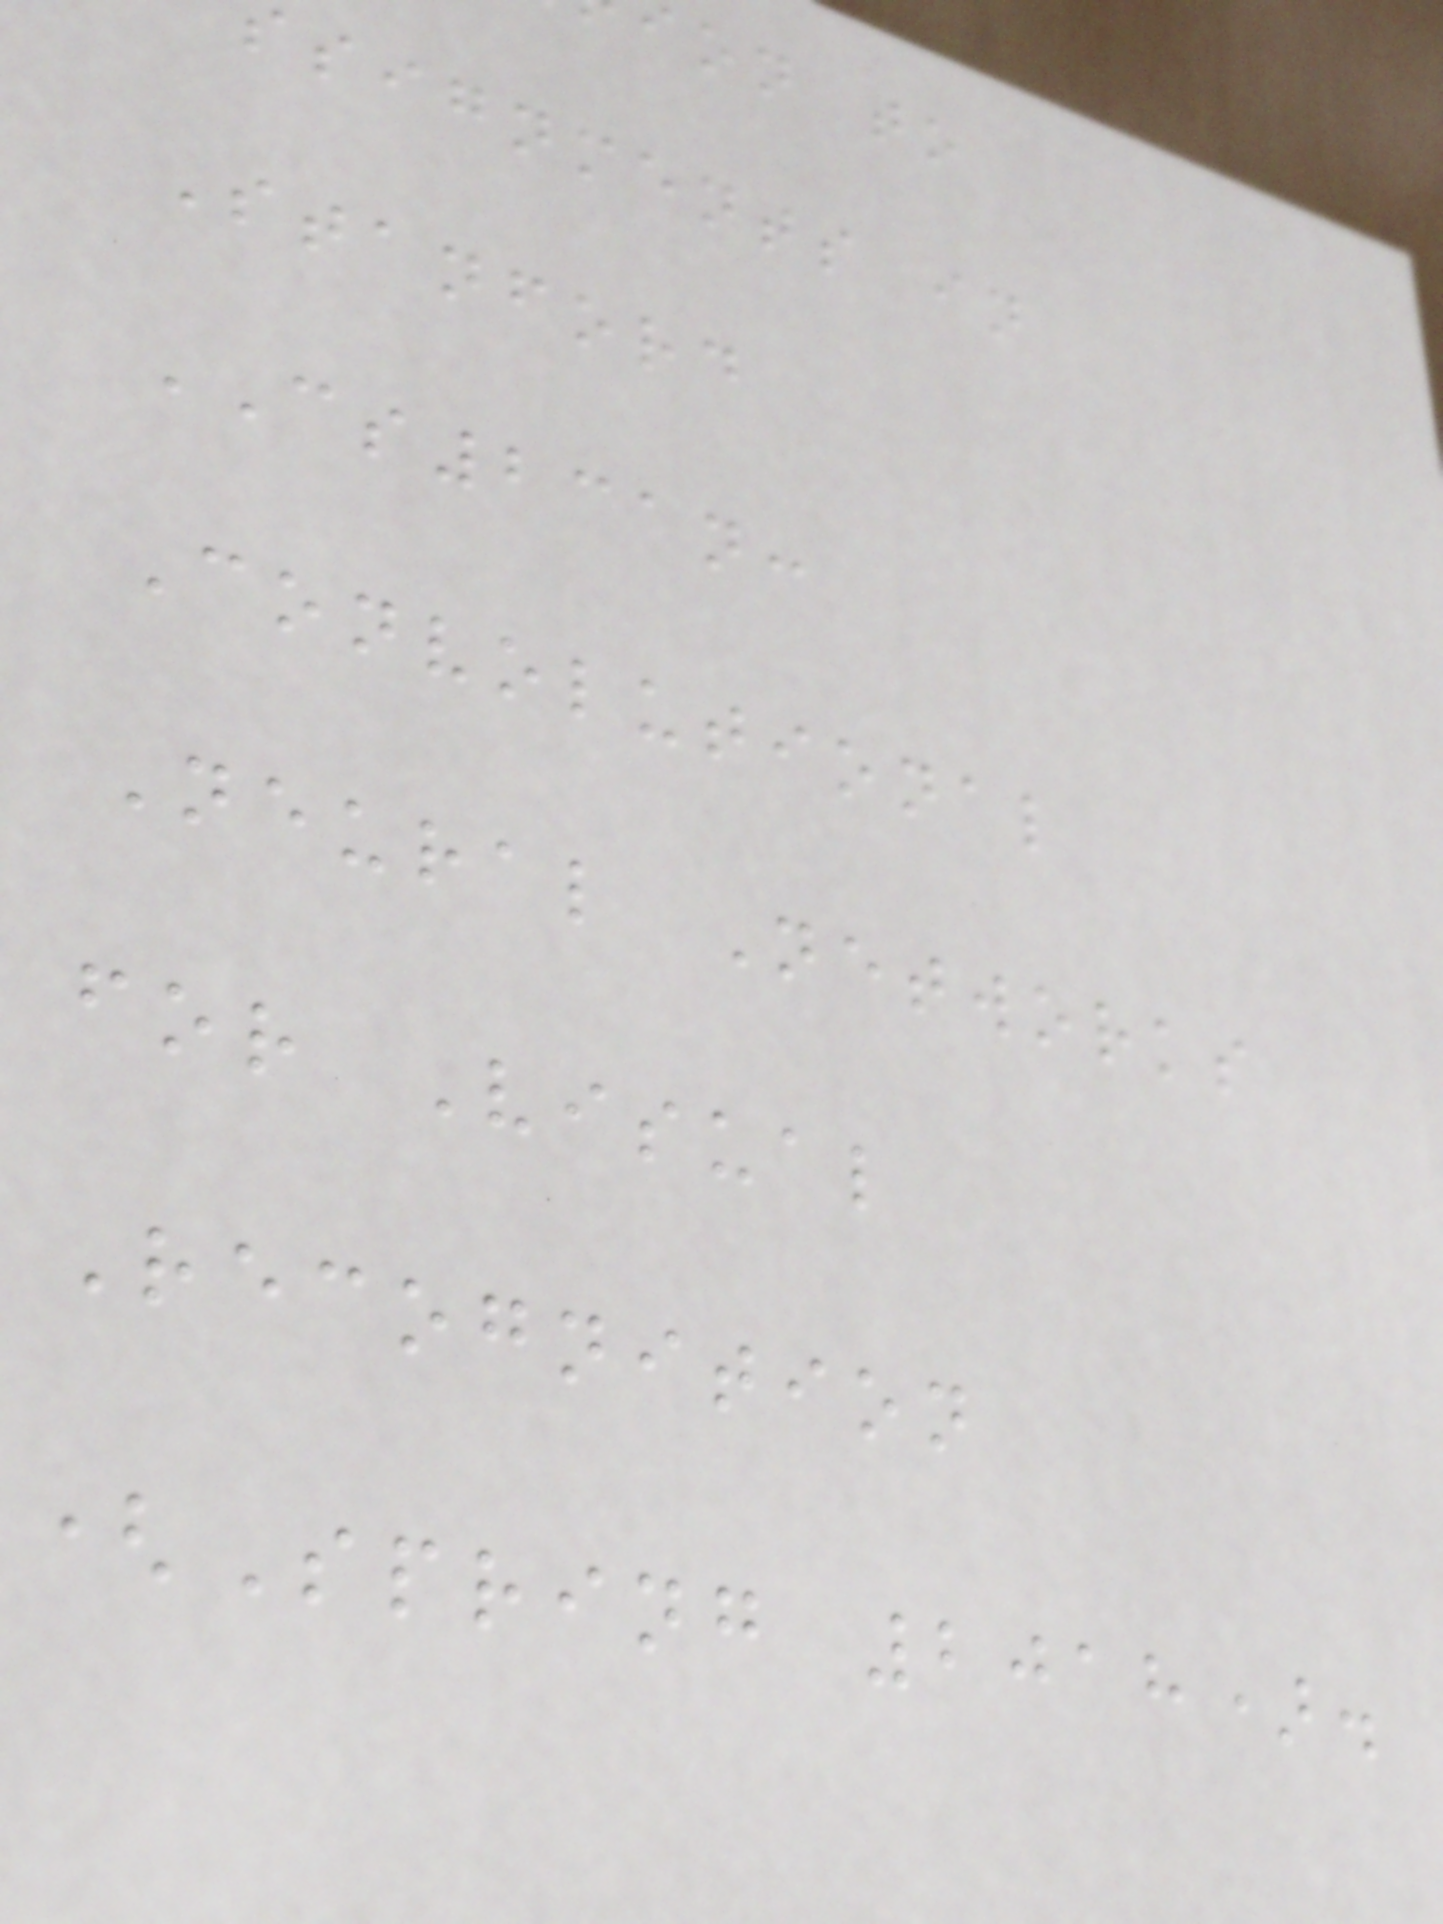on to
signments in
Stanford
CS231n:
Convolutional
Neural Networks
for Visual
Recognition
(Spring 2018).
